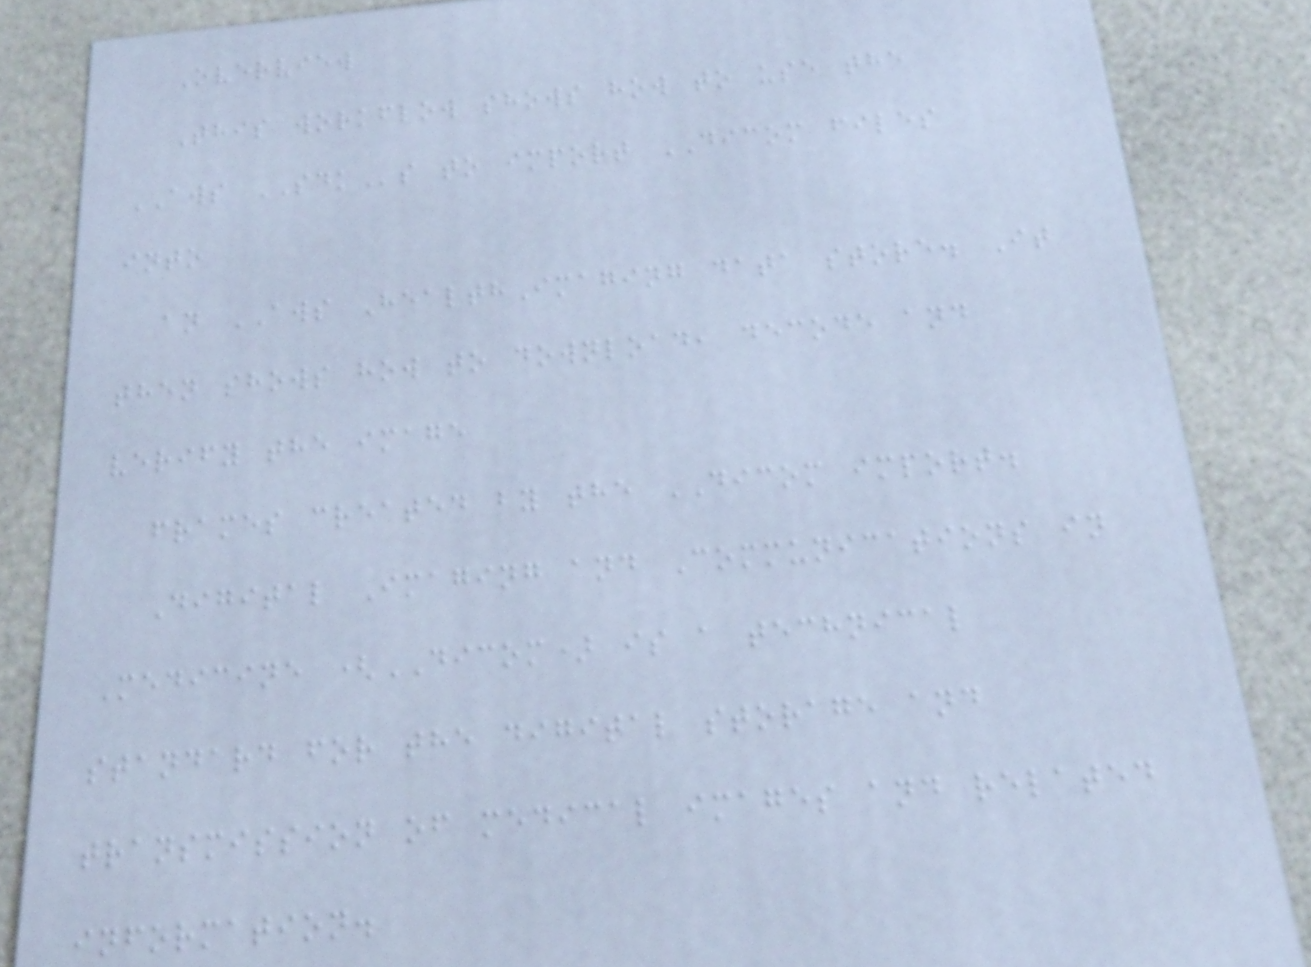Overview
This workflow shows how to use the
AWS SDKs to import DICOM files
into
an AWS HealthImaging data store. It
then shows how to download, decode and
verify the image
frames created by the DICOM import.
Digital Imaging and Communications in
Medicine (DICOM) is a technical
standard for the digital storage and
transmission of medical images and related
information.
